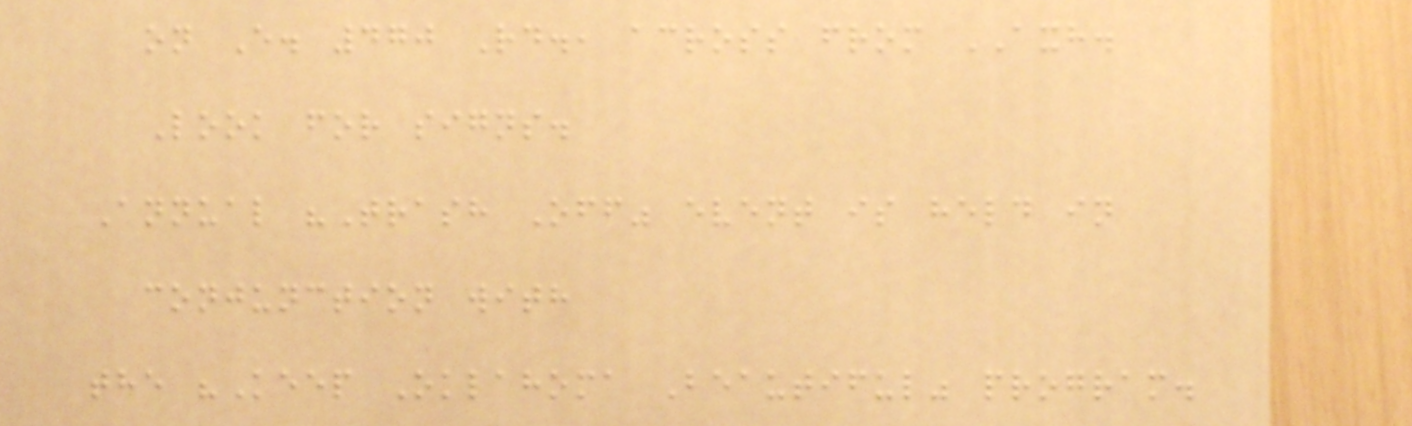on E. 470 Rd., across from AXH.
Look for signs.
Annual "Trash Off" event is held in
conjunction with
the "Keep Oklahoma Beautiful" program.
